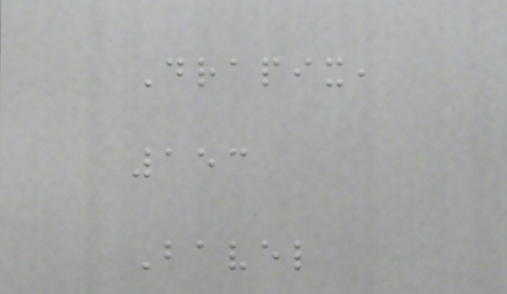Drapix,
153
Bavel
